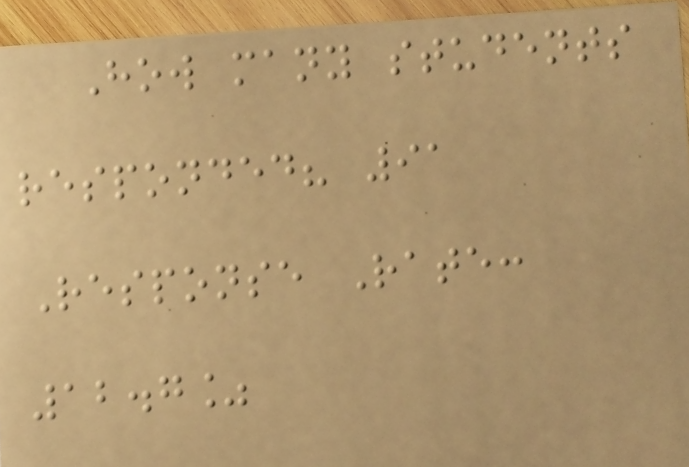How many students
responded? 91
Response Rate:
12.7%
